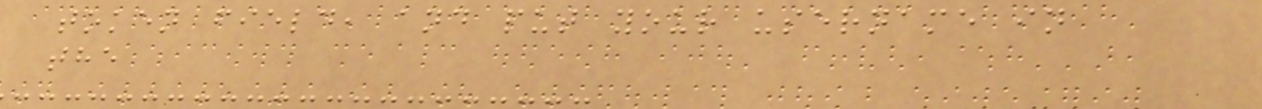token field, and put your username in
the
